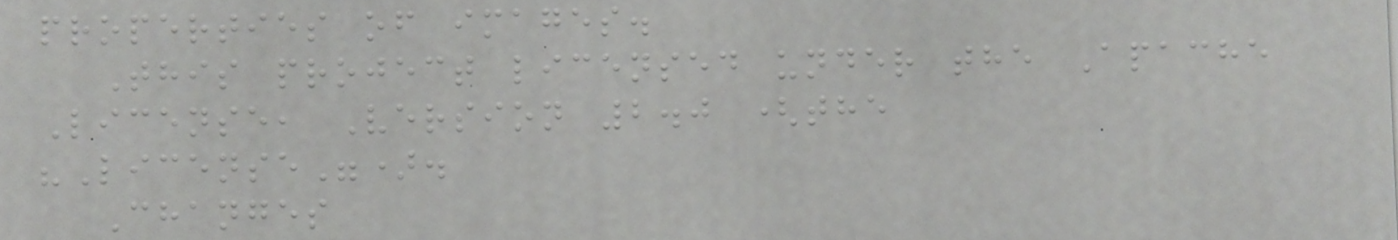properties of images.
This project licensed under the Apache
License, Version 2.0 (the
"License").
Changes
